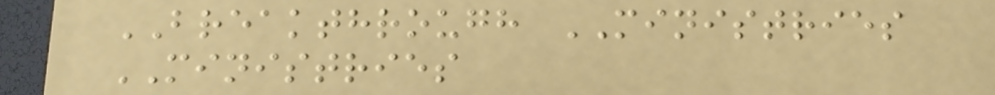BREAKTHROUGH MINISTRIES
MINISTRIES
